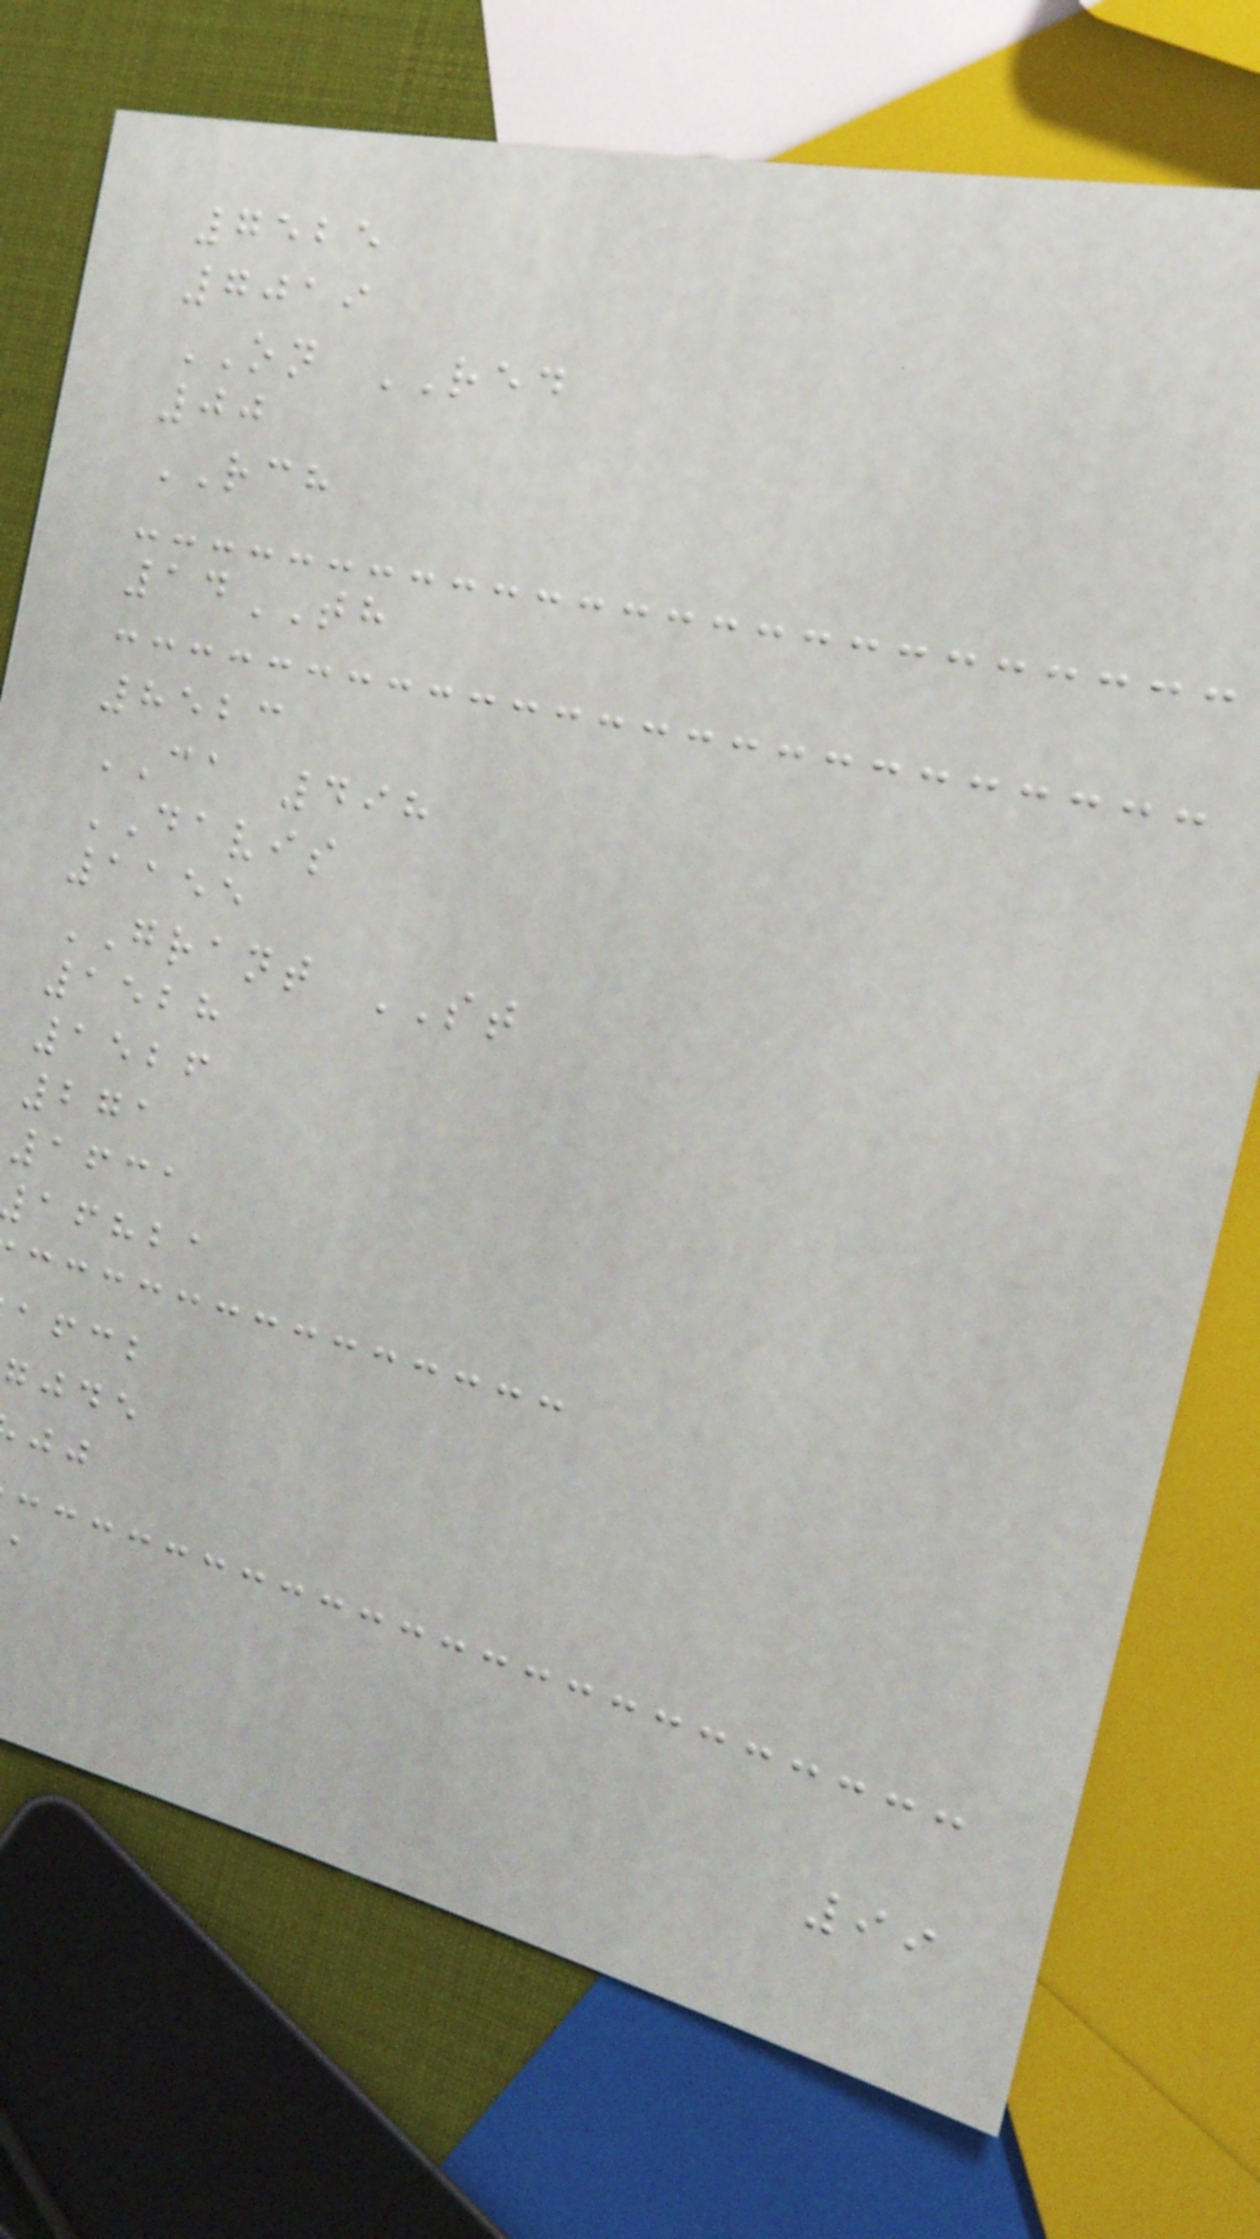7525
7019
ON RED
00
RCH
14TH
8523
CA 498
DAVIS
1155
GRANT ST
1528
1526
271
1631
afhba
afcb
gjde
99
